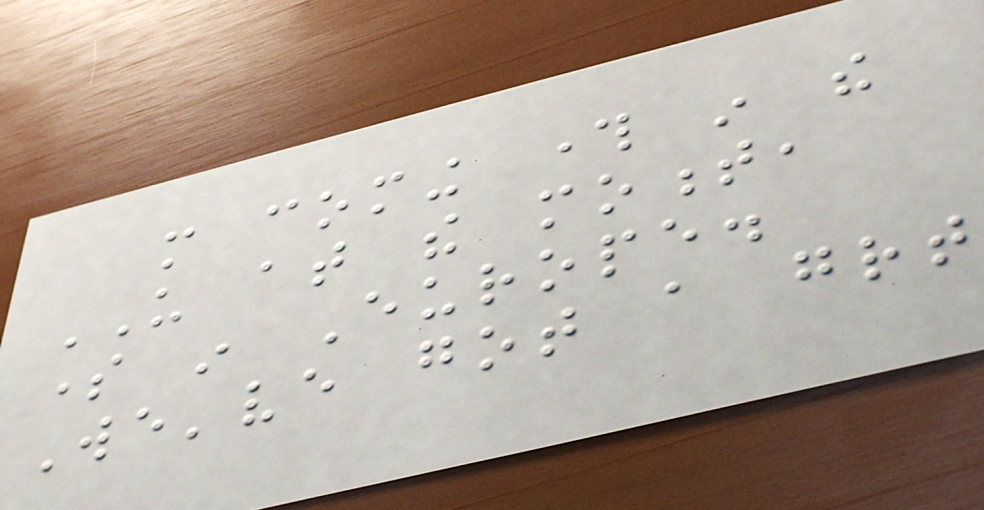more coming through in the
US at the moment,
some in Europe.
We've got a great
